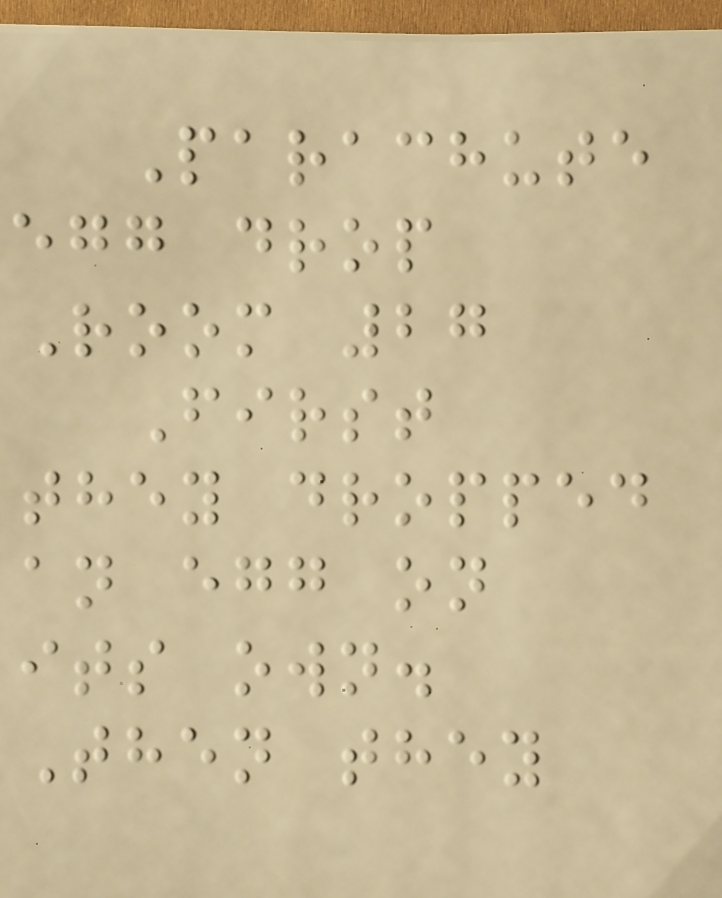Parachute
egg drop
Room 27
First
they dropped
an egg on
its own.
Then they
